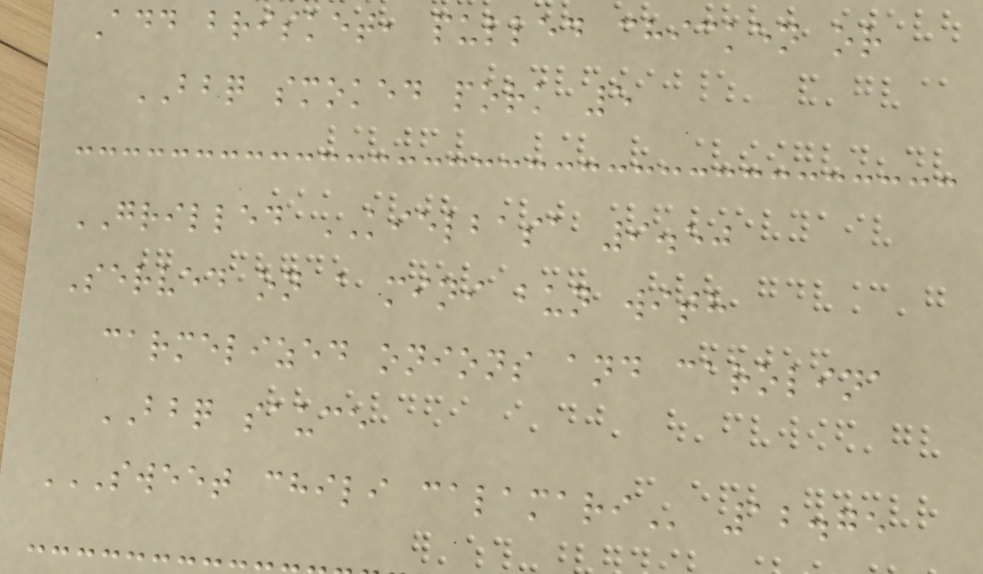Add brisket, pulled chicken or
BBQ smoked pork 5
GRILLED KIELBASA 9.50
Served on a mini bun with
carmelized onions and carolina
BBQ sauce
SWEET CHILI CALAMARI 12.75
